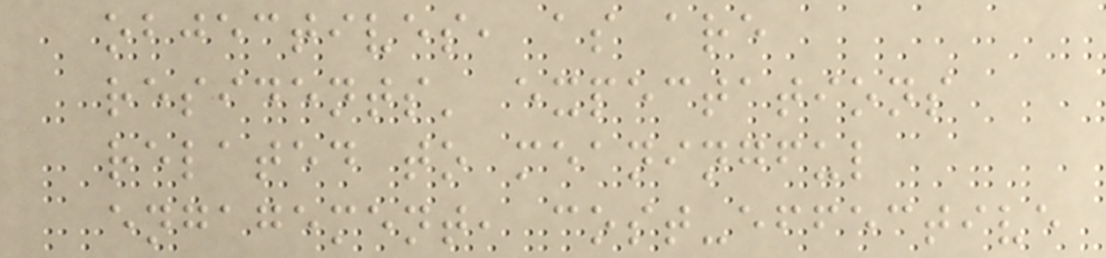objectives, as are
residents' expectations
related to meaningful
engagement, cost-effective
